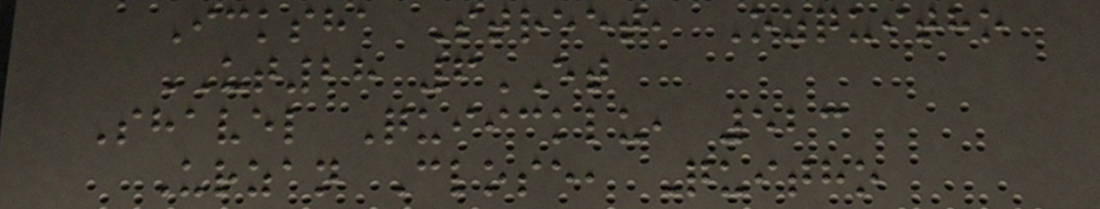Icksha Street, Ozquitho
UT28 6ET
Shavel Quiicklu, 523
Urzan Close, Quitho
